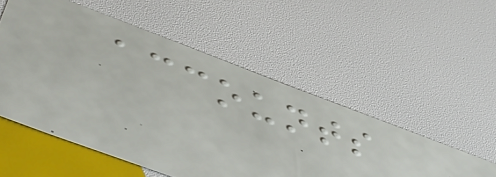accounts
